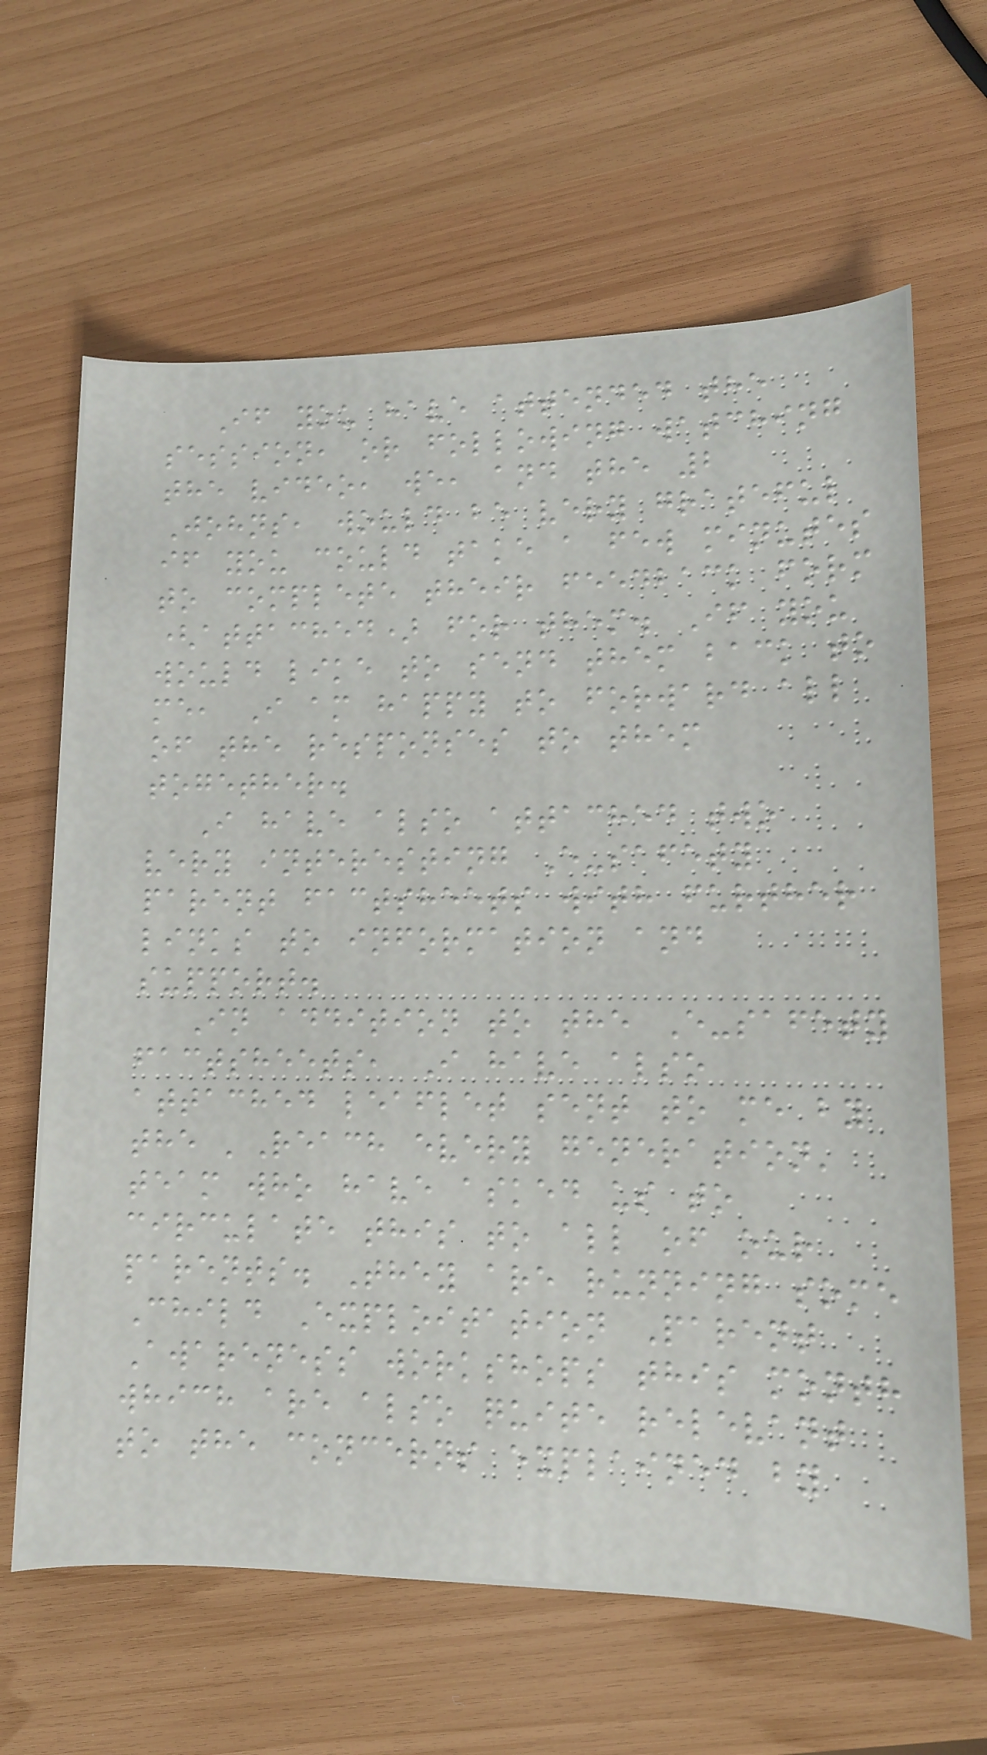If you have attended the
session, or following watching
the video, we, and the 2
Johns, would be very grateful
if you could take a few minutes
to complete their feedback form
(attached) for them. If you
would like to send them back to
me, I am happy to forward all
of the responses to them
together.
I have also attached two
very interesting E-safety
parent factsheets with further
links to information and
support.
In addition to the E-safety
factsheets, I have also
attached leaflet sent to me by
the 'Reach every generation'
team who have asked us to
circulate this to all of our
parents. They are running some
Child Exploitation Parent
Awareness workshops this month
which are also quite relevant
to the concerns explained by
